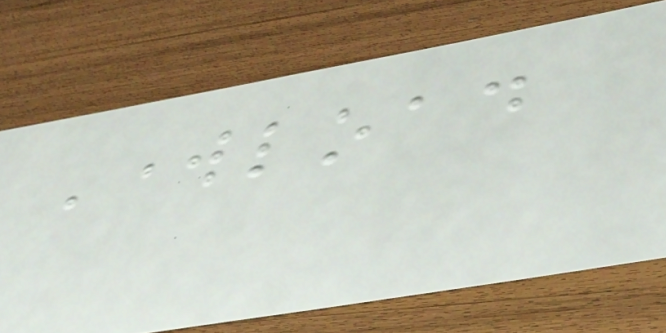Workload
